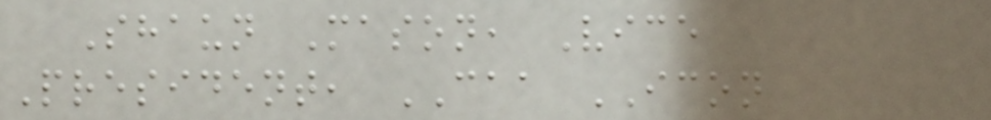Shaun Mason, Vice
President, CAA ICON
